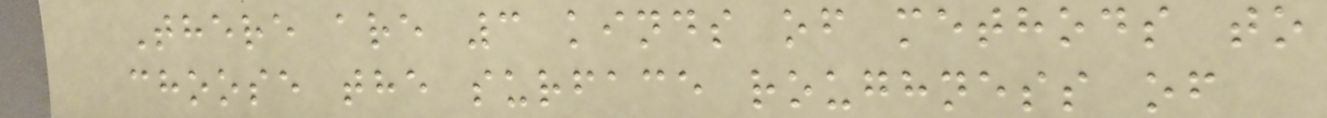There are 3 kinds of methods to
choose the surface roughness of
